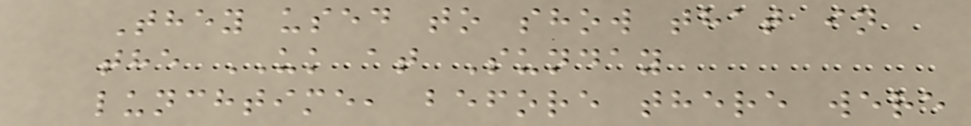They used to show that in
the UK at Sunday
lunchtime, before there were
